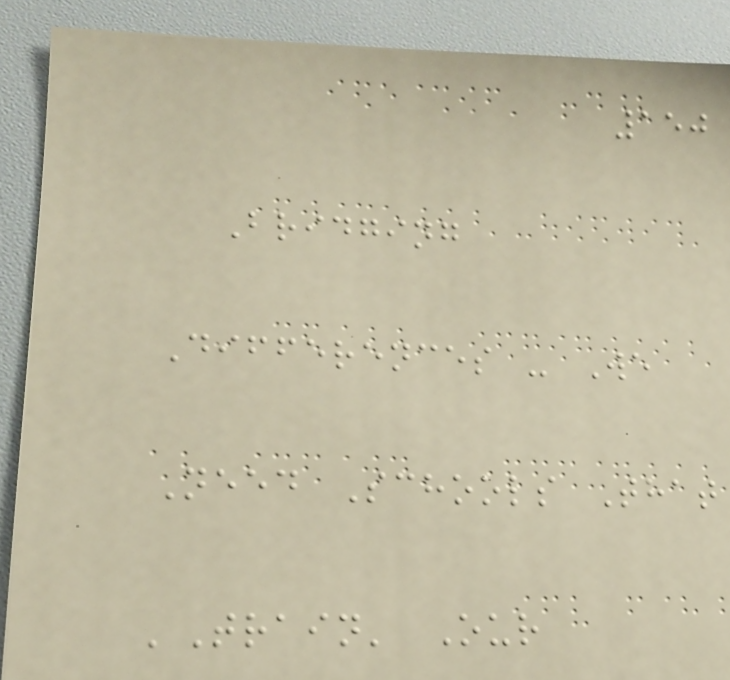150
Bridging
Differences - We
Need Schools That
'Train' Our
